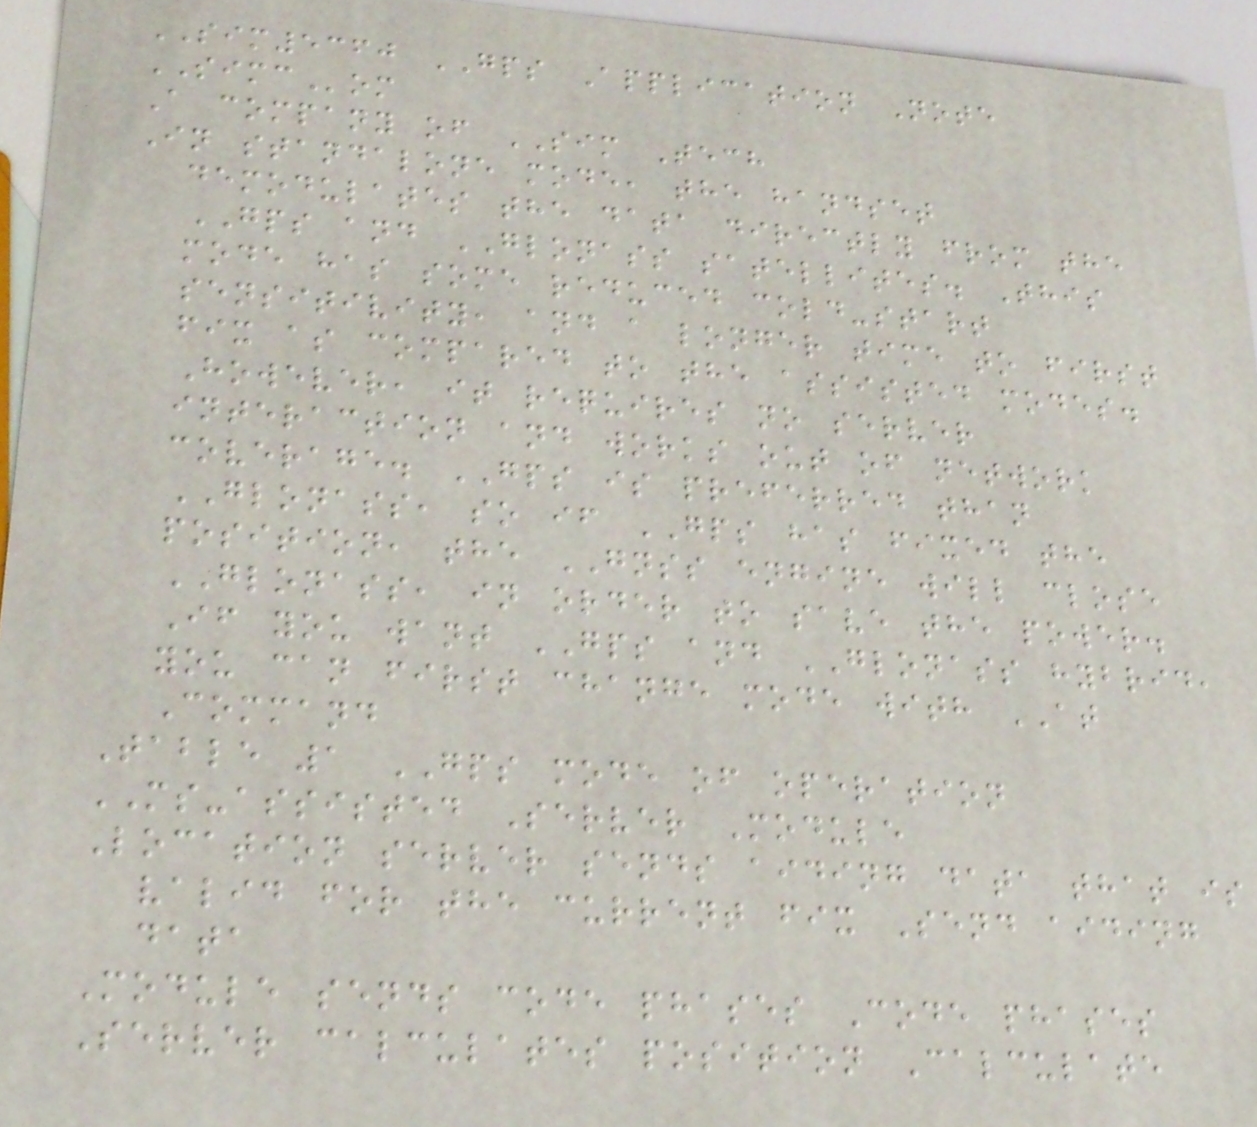SIM5360 GPS Application Note
SIMCom
A company of SIM Tech
In standalone mode, the handset
demodulates the data directly from the
GPS and GLONASS satellites. This
mode has some reduced cold-start
sensitivity, and a longer time to first
fix as compared to the assisted modes.
However, it requires no server
interaction and works out of network
coverage. GPS is preferred than
GLONASS, so if GPS has fixed the
position, the GNSS engine will close
GLONASS, in order to save the power.
If you want GPS and GLONASS hybrid,
you can first change mode with AT
Command
Table 1 GPS mode of operation
MS-assisted Server Module
Location server sends aiding data that is
valid for the current fix Send aiding
data
Module sends code phases Code phases
Server calculates position Calculate
